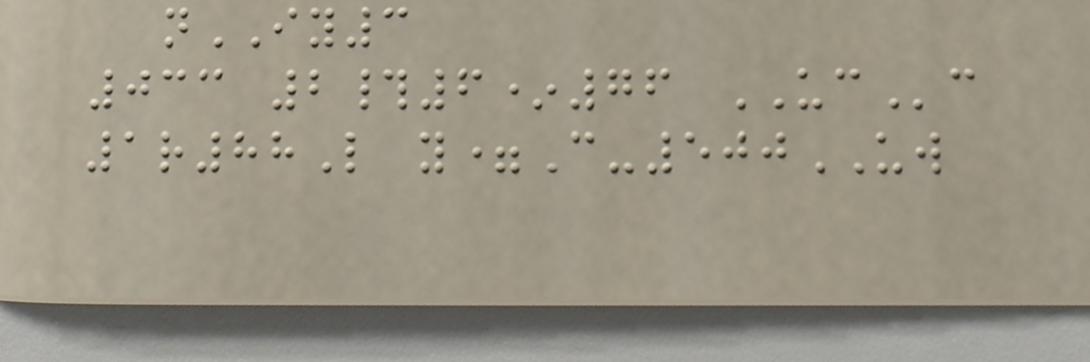nIY3
033 2#6*76 UCc
1r88L y=C-500UW
